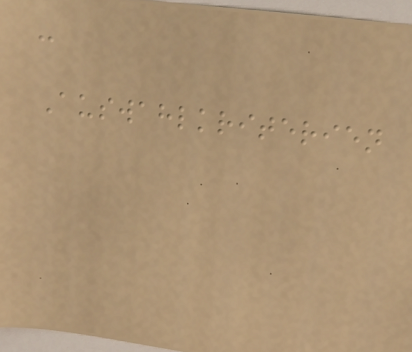-
Auswahlkriterien
